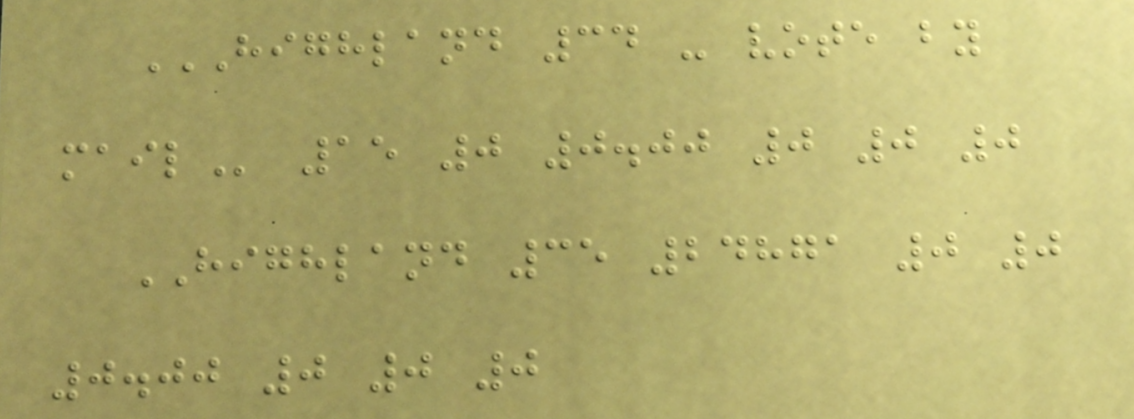HIGHLAND 34 - VOTE BY
MAIL 15 0 0.00 0 0 0
HIGHLAND 35 24871 0 0
0.00 0 0 0
